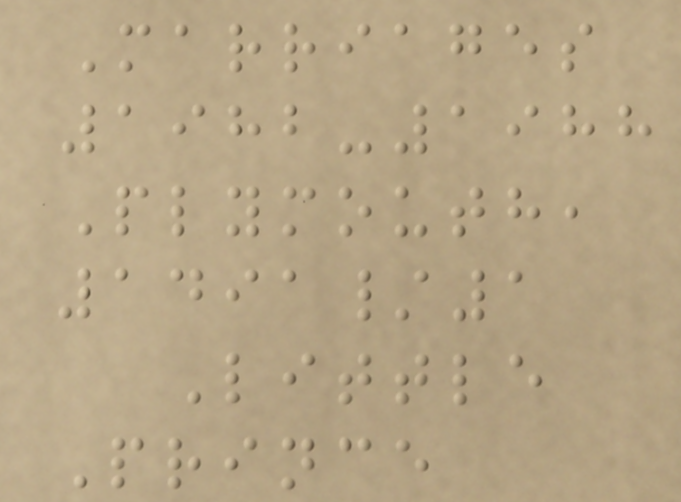Marriages
1982-1988
Plymouth,
1491/1
Little
Prince
